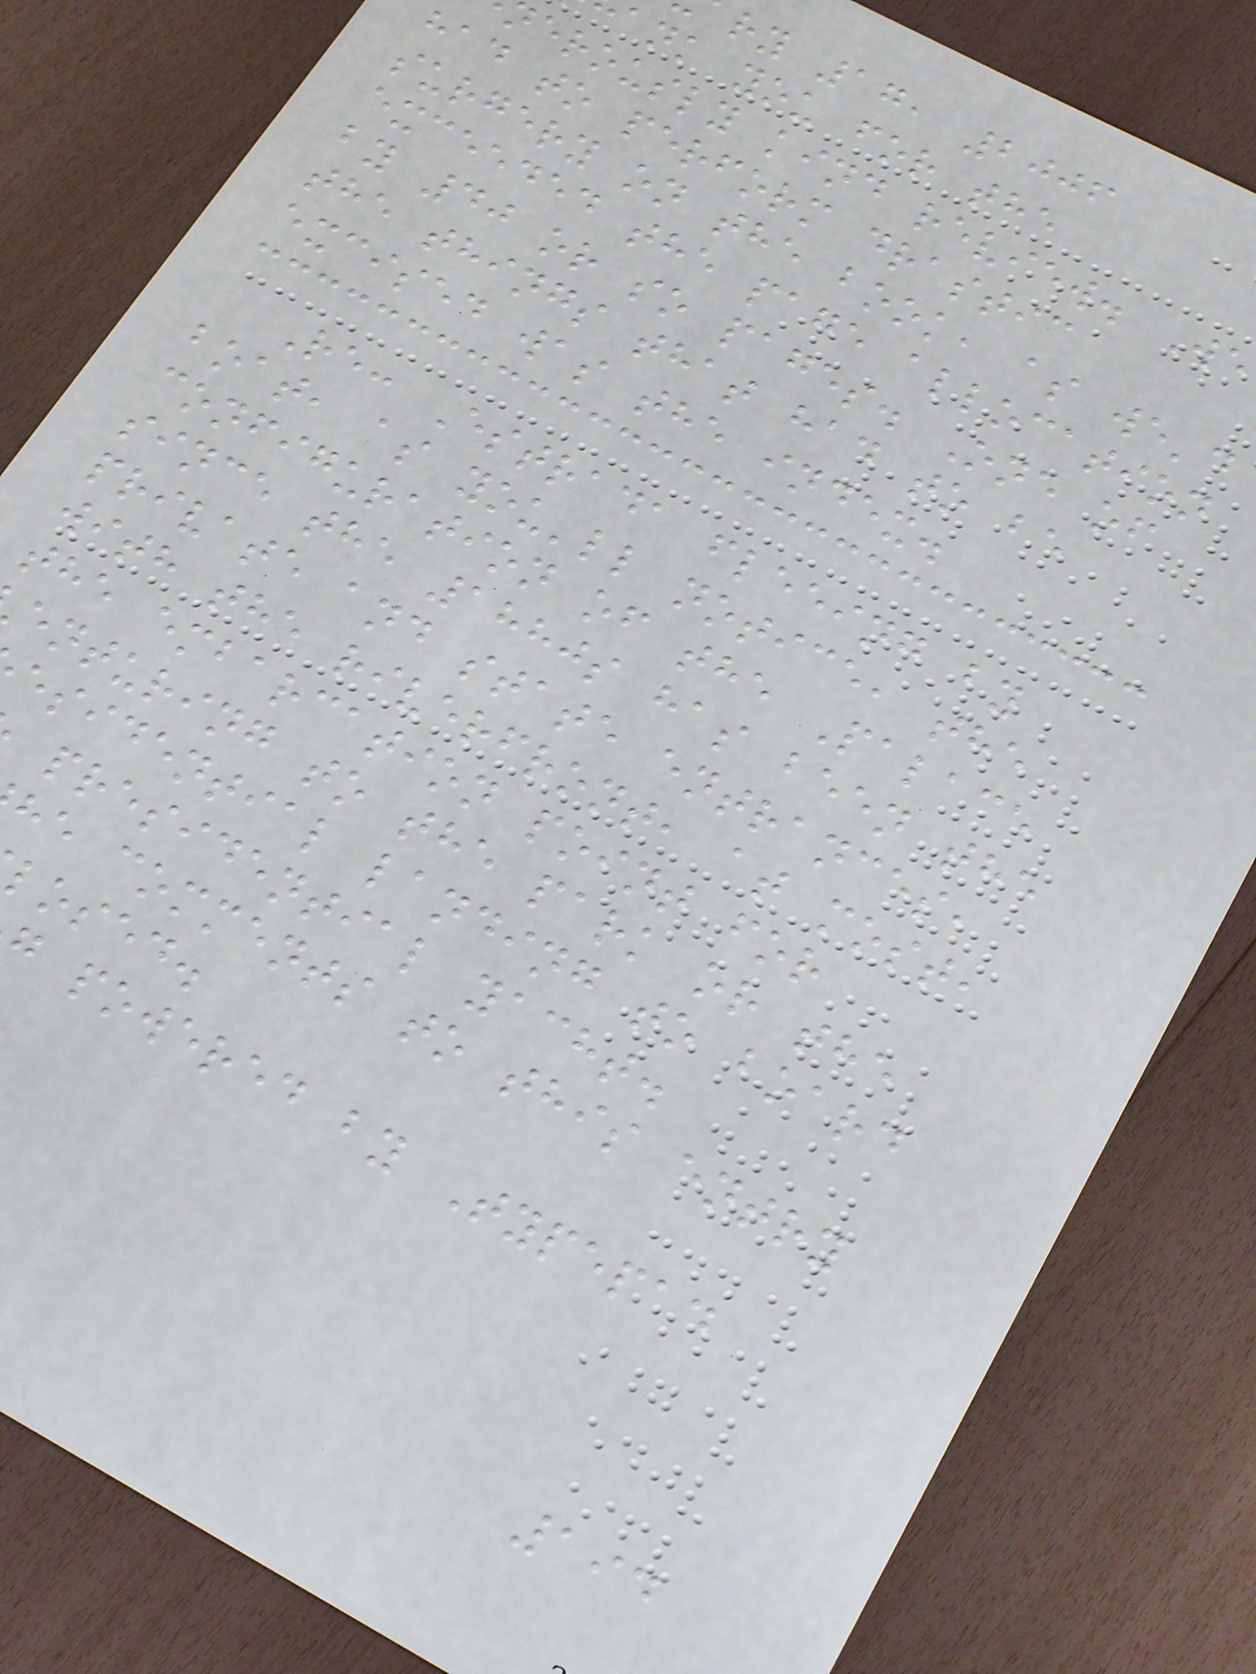ry 17, 2006
ank you for the
erously kind review. We
had to perform drastic
surgery on the book, as we'd
exceeded the page allocation
by 40 or so pages. One of
the things that had to be
excised was the index.
Re: Estrada fleeing by
boat, as you'll notice, the
configuration of the Palace
since the 1880s has been the
private and state entrances,
with the riverfront, at most,
the embarcation point for
enturing to the park or the
esidential landing to board
presidential yacht.
he comments to this entry
losed.
g powered by Typepad
194
